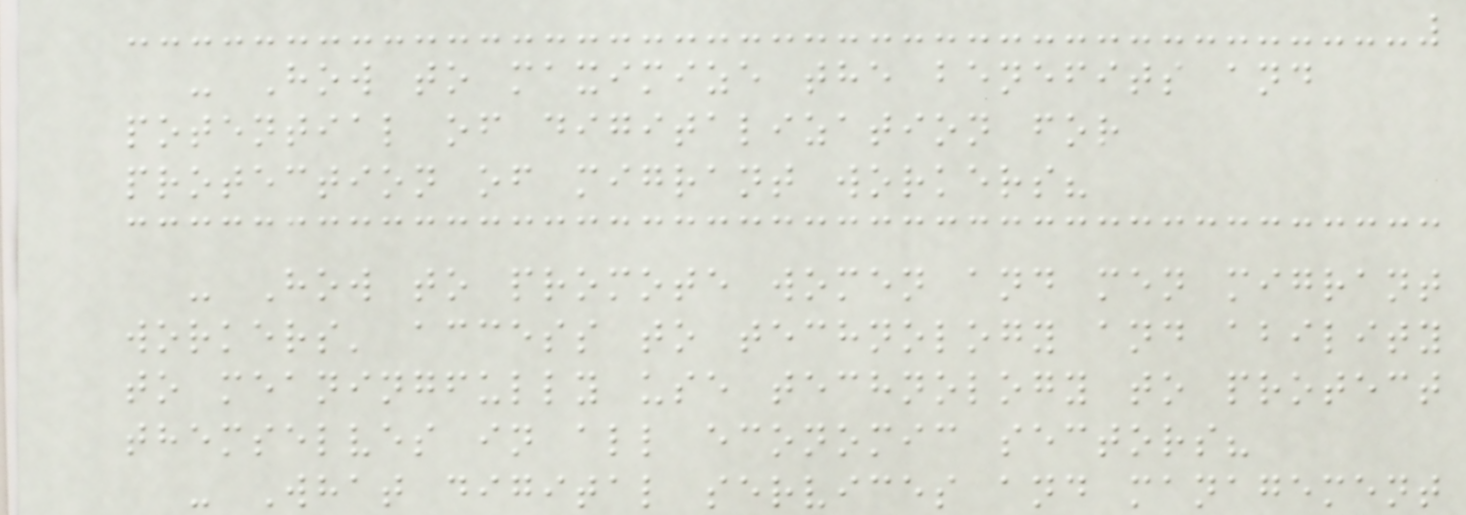- How to maximize the benefits and
potential of digitalization for
protection of migrant workers?
- How to promote women and men migrant
workers' access to technology and ability
to meaningfully use technology to protect
themselves in all economic sectors?
- What digital services and management
